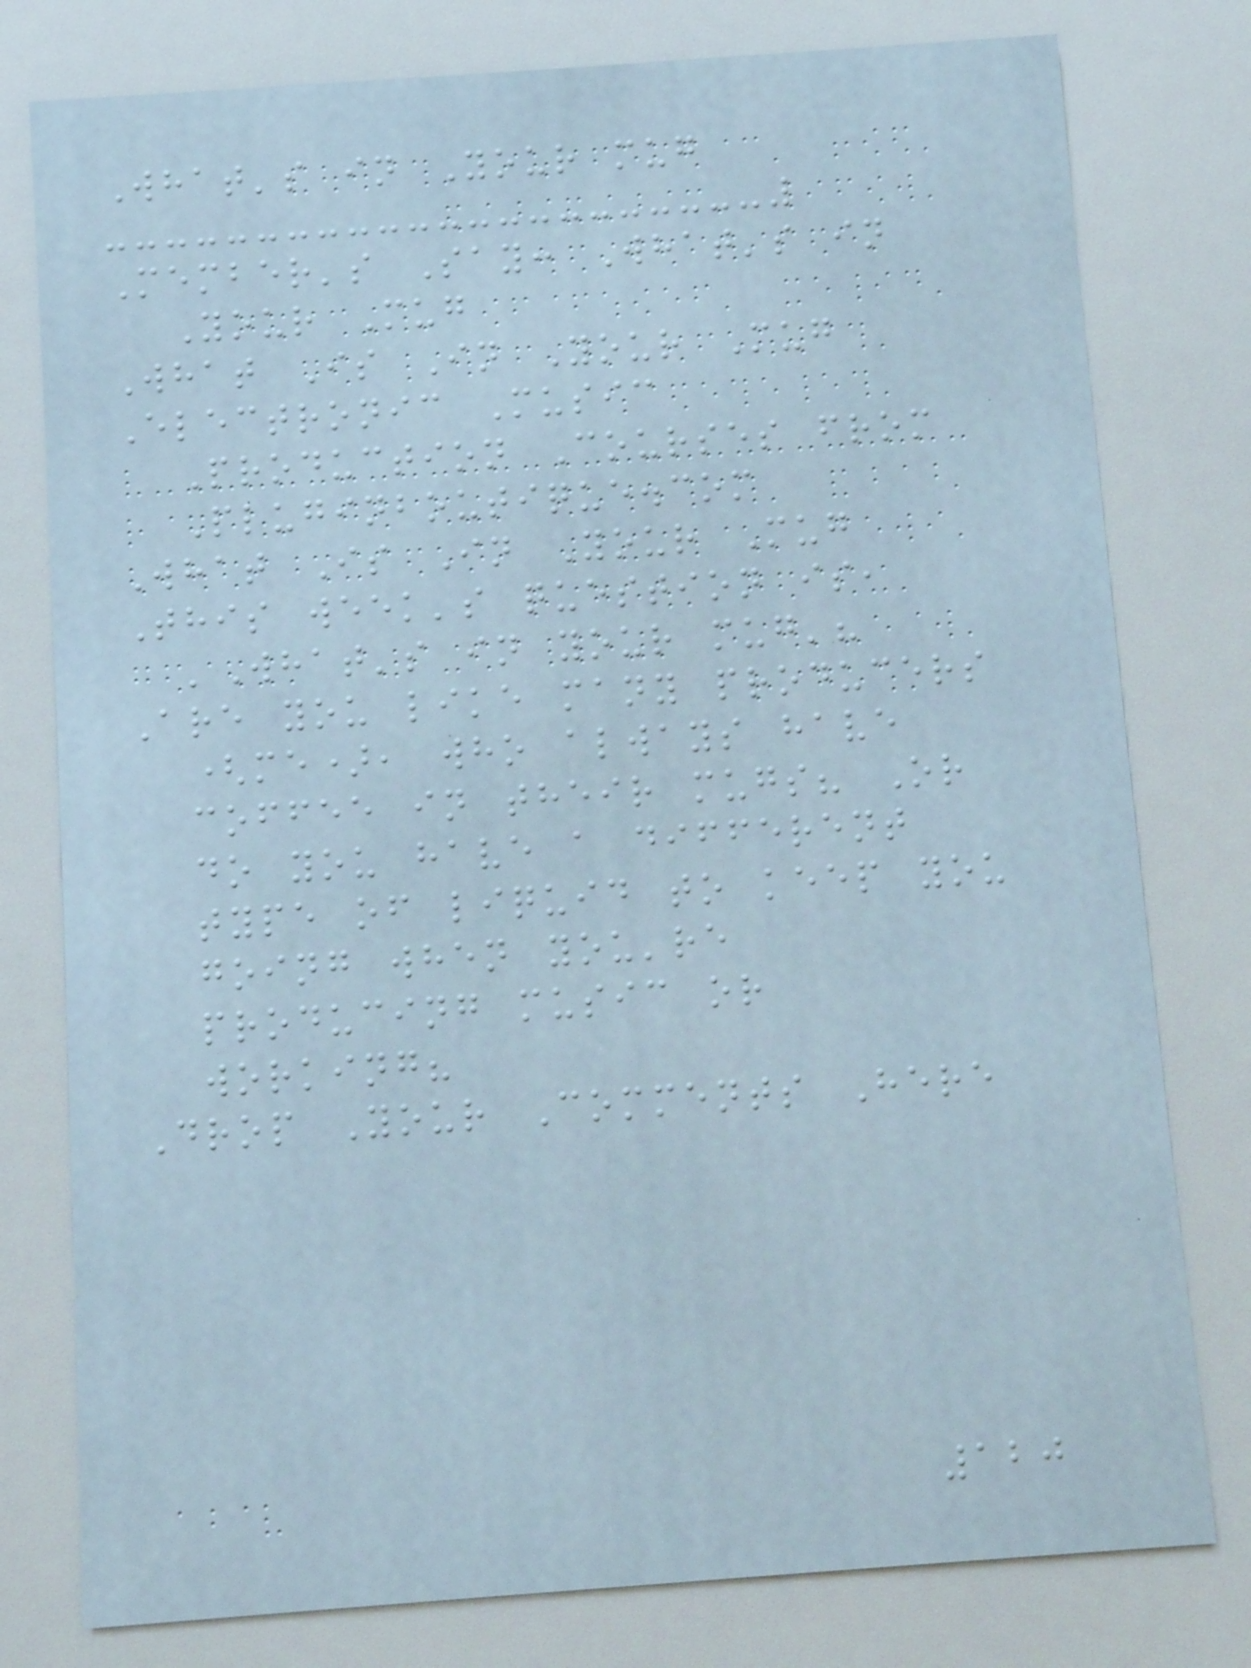What's in Your mug
Member's Say: What's in
Your Mug
What Is In Your Mug
Electronic Music
Production Courses from
Pluginboutique.com
What Is In Your Mug
This week's question is,
'What's in your mug'?
Are you like many producers
(me), who always have
coffee in their mugs? Or
do you have a different
type of liquid to keep you
going when you're
producing music or
working?
Drop Your Comments Here
120
